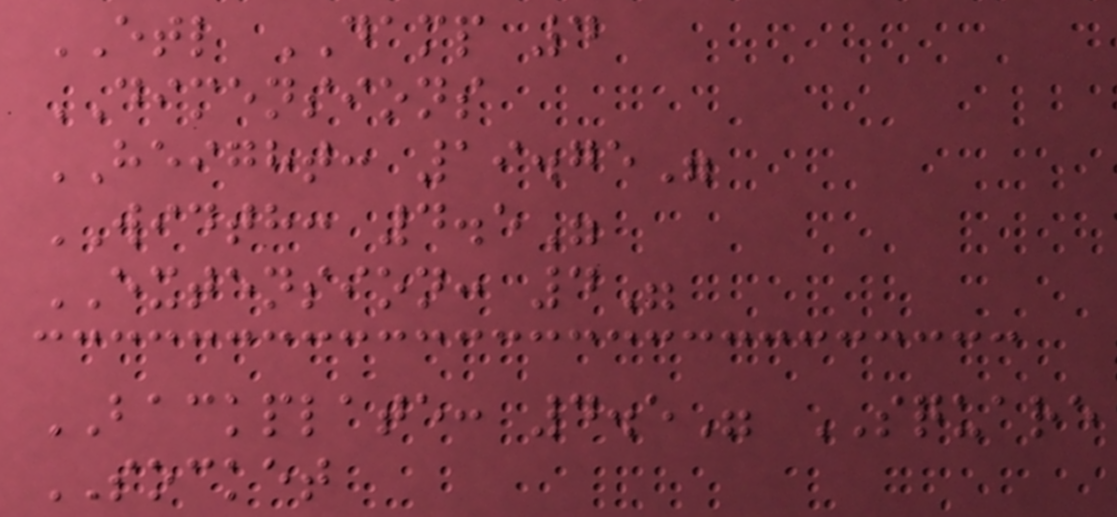ETL DAMP 4
DIMENSIONS
HEIGHT: 19.75"
WIDTH: 4.5"
EXTENSION: 4"
BACKPLATE: 4.5" SQUARE
SOCKET
